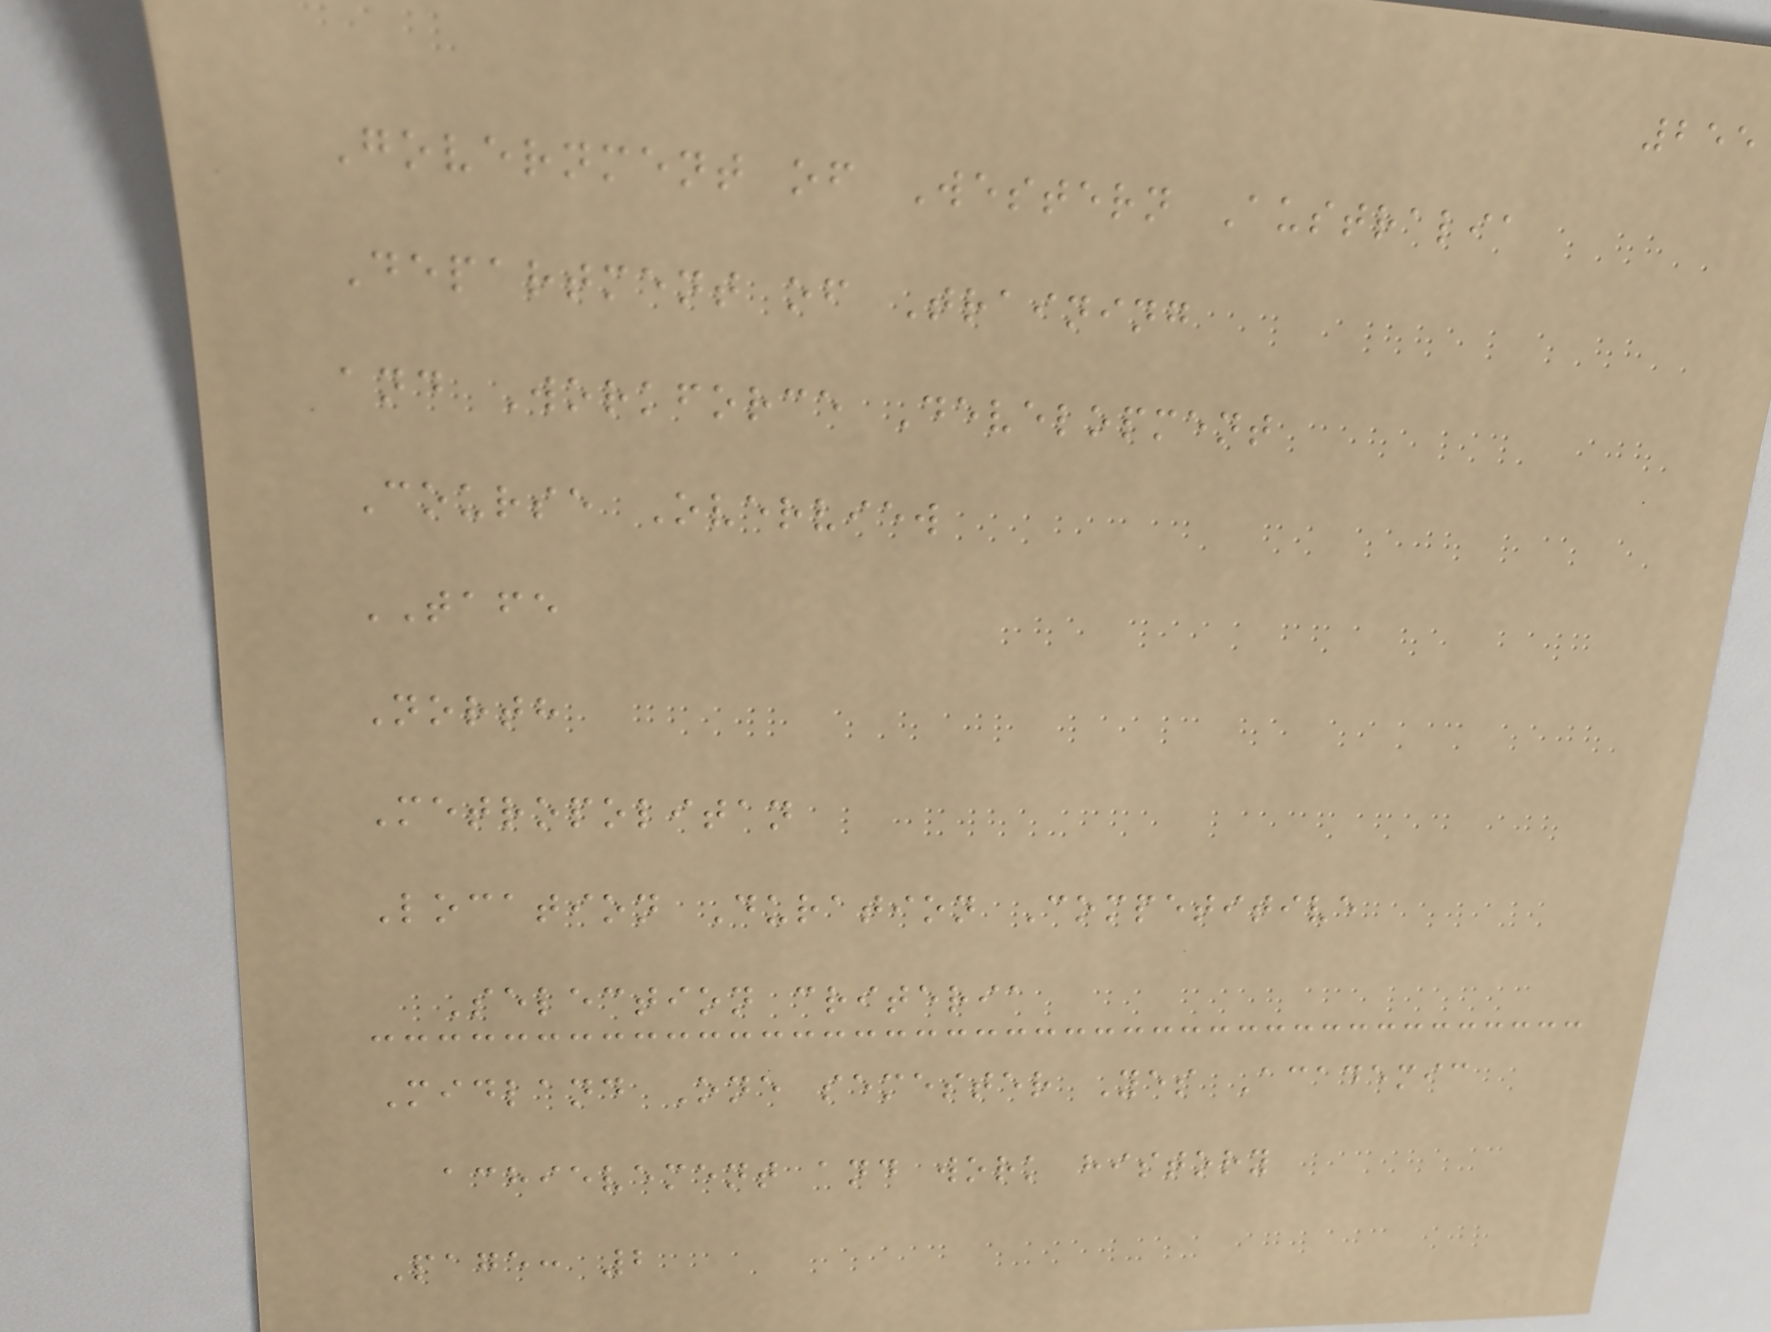255
Government of Western Australia
Department of Training
and Workforce Development
Course Overview
TAFE
North
Metropolitan
Location Duration Competitive
Selection criteria
Midland One semester Yes Academic
achievement and work history
Page: 2
